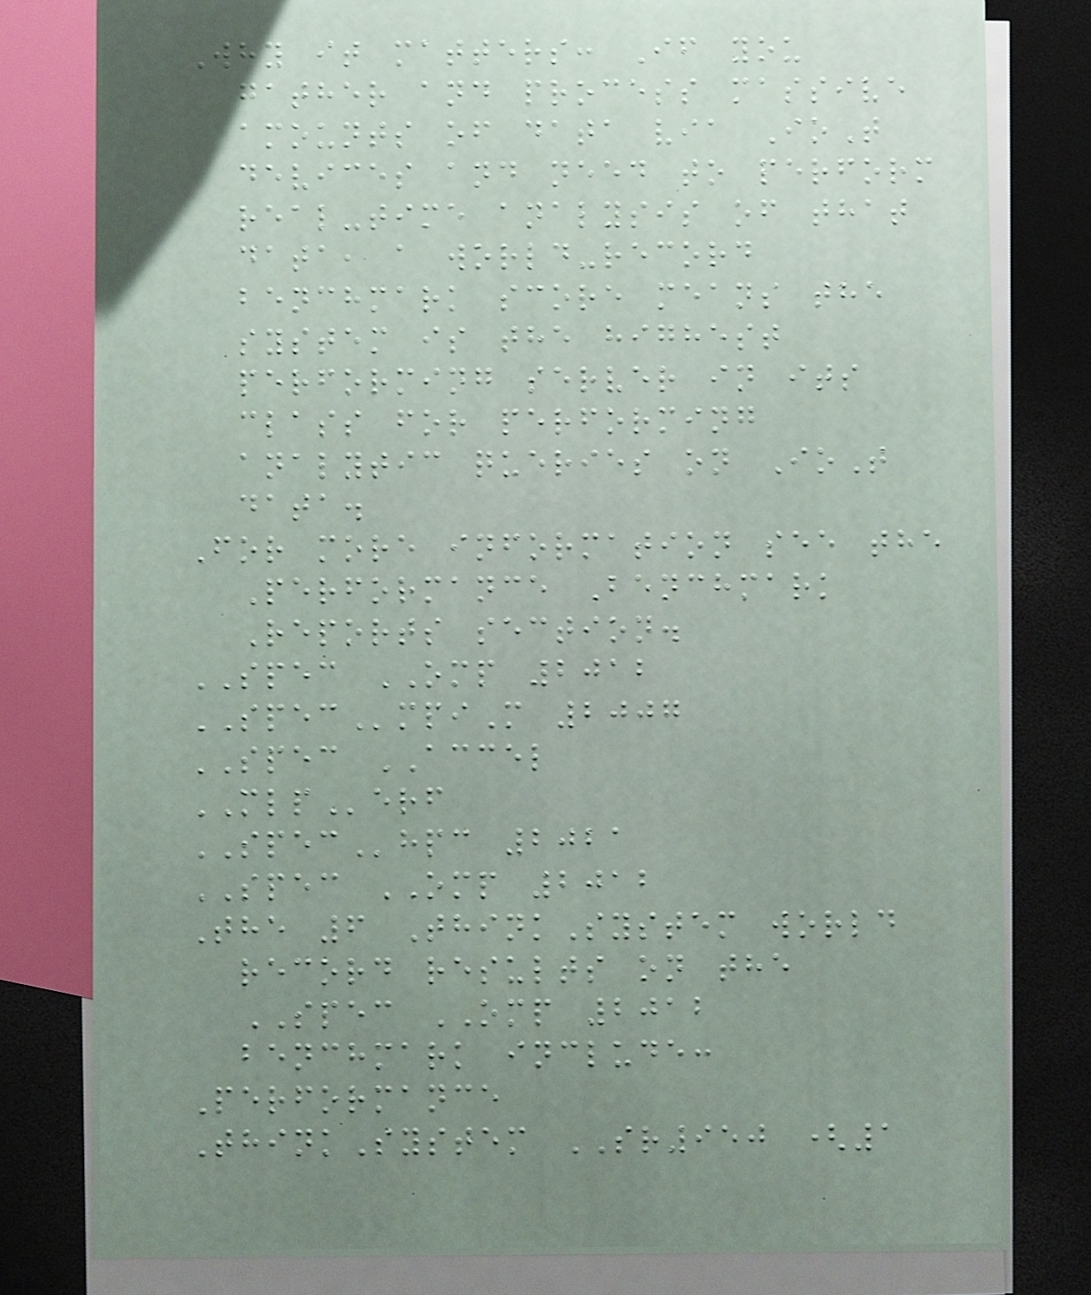Why it matters: If you
gather and process massive
amounts of data via IoT
devices and need to perform
real-time analysis of that
data, a world-record
benchmark score means the
system is the highest
performing server in its
class for performing
analytic queries on IoT
data.
For more information see the
Performance Benchmark
Reports section.
SPEC OMP 2012
SPECmpiM 2007
SPEC ACCEL
MLPerf
SPEChpc 2021
SPEC OMP 2012
The 6 ThinkSystem world
record results on the
SPEC OMP 2012
benchmark include:
Performance
ThinkSystem SR950 (1
